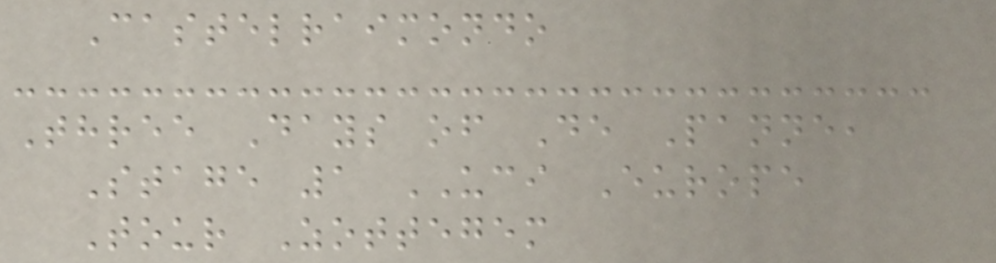Castelraimondo
Three Days of De Panne,
Stage 1 UCI Europe
Tour Zottegem
